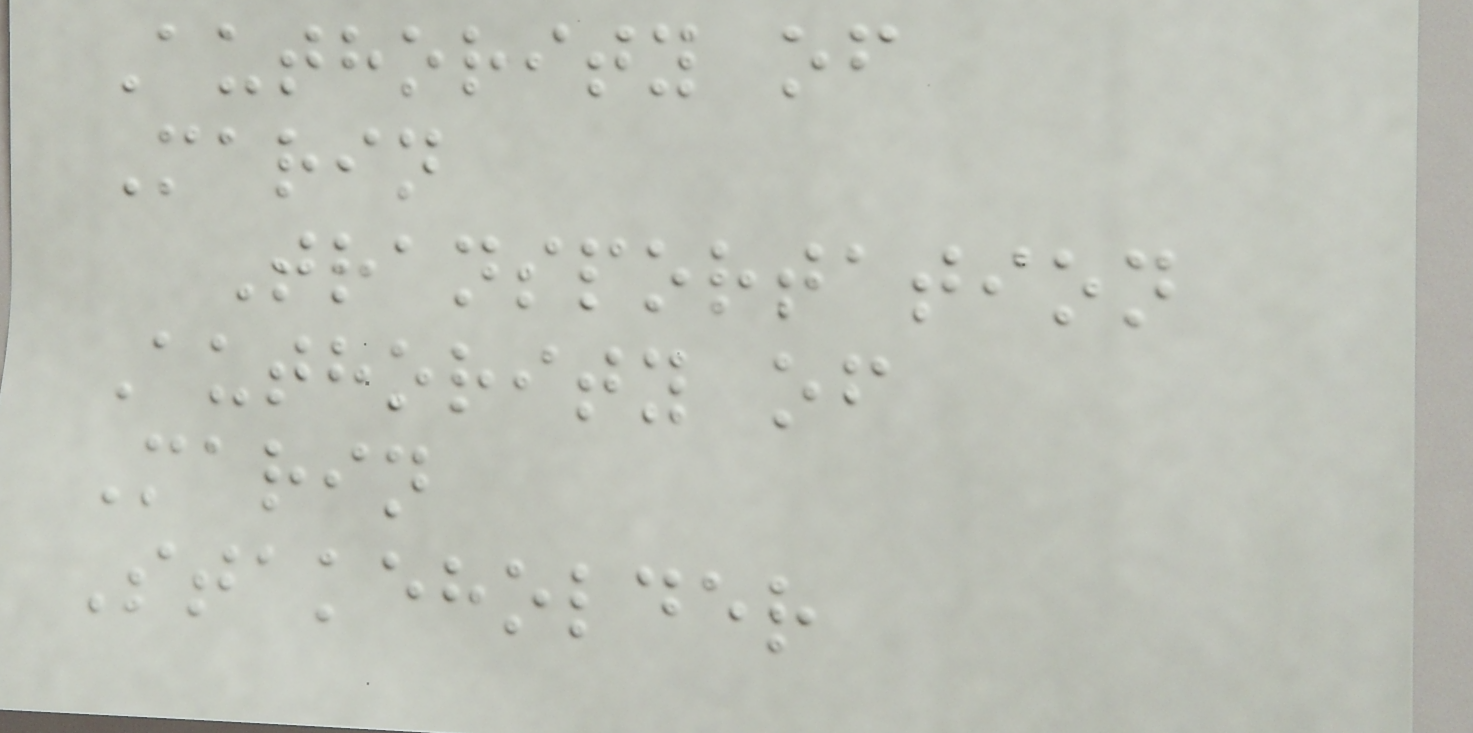Authority of
Marin
Transportation
Authority of
Marin
Stakeholder
